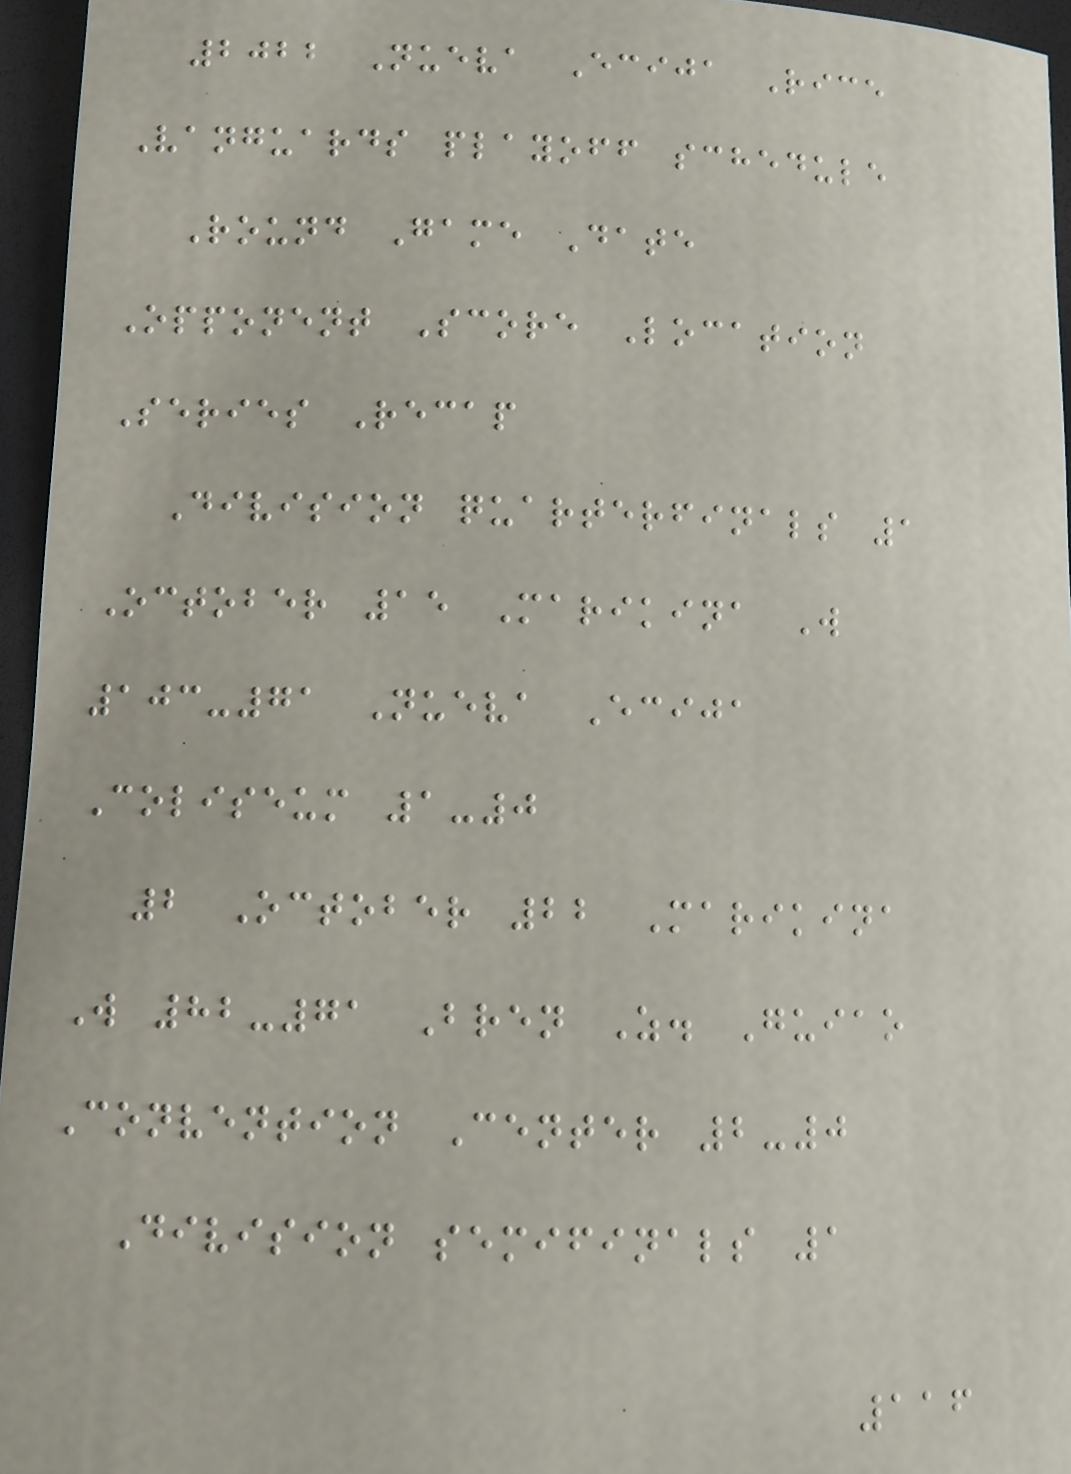2022 Nueva Ecija Rice
Vanguards playoff schedule
Round Game Date
Opponent Score Location
Series Recap
Division quarterfinals 1
October 15 Marikina W
103-71 Nueva Ecija
Coliseum 1-0
2 October 22 Marikina
W 82-71 Bren Z. Guiao
Convention Center 2-0
Division semifinals 1
116
